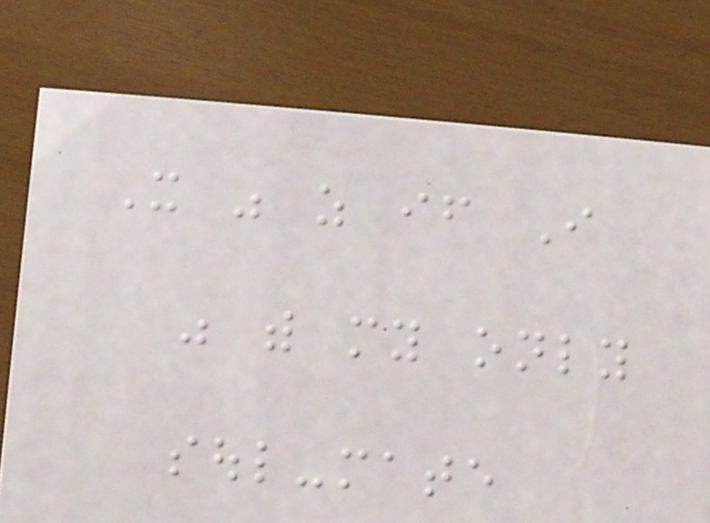It was as if I
was with my only
soul-mate
